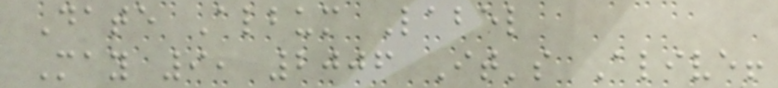Date Album Label
May 9, 2006 It's Alive!
